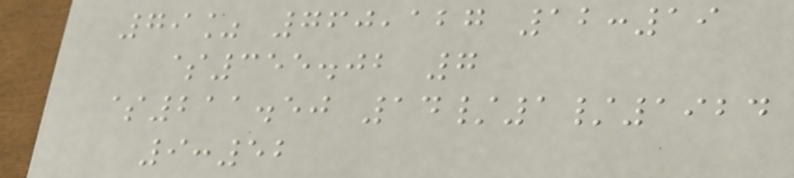79% 760,127 12:19
$355.02 7
$211.50 14/1/1924
9:52
